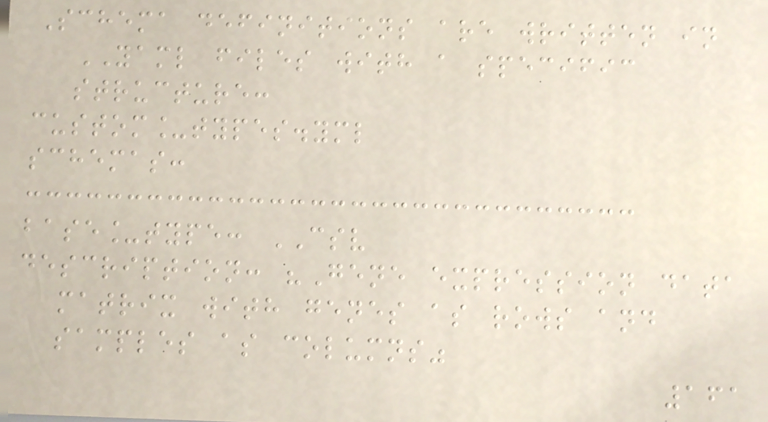Schema definitions are written in
YAML files with a specific
structure:
custom_types.yml
schemas:
base_type: CSV
description: "Gene expression data
matrix with genes as rows and
samples as columns"
161
